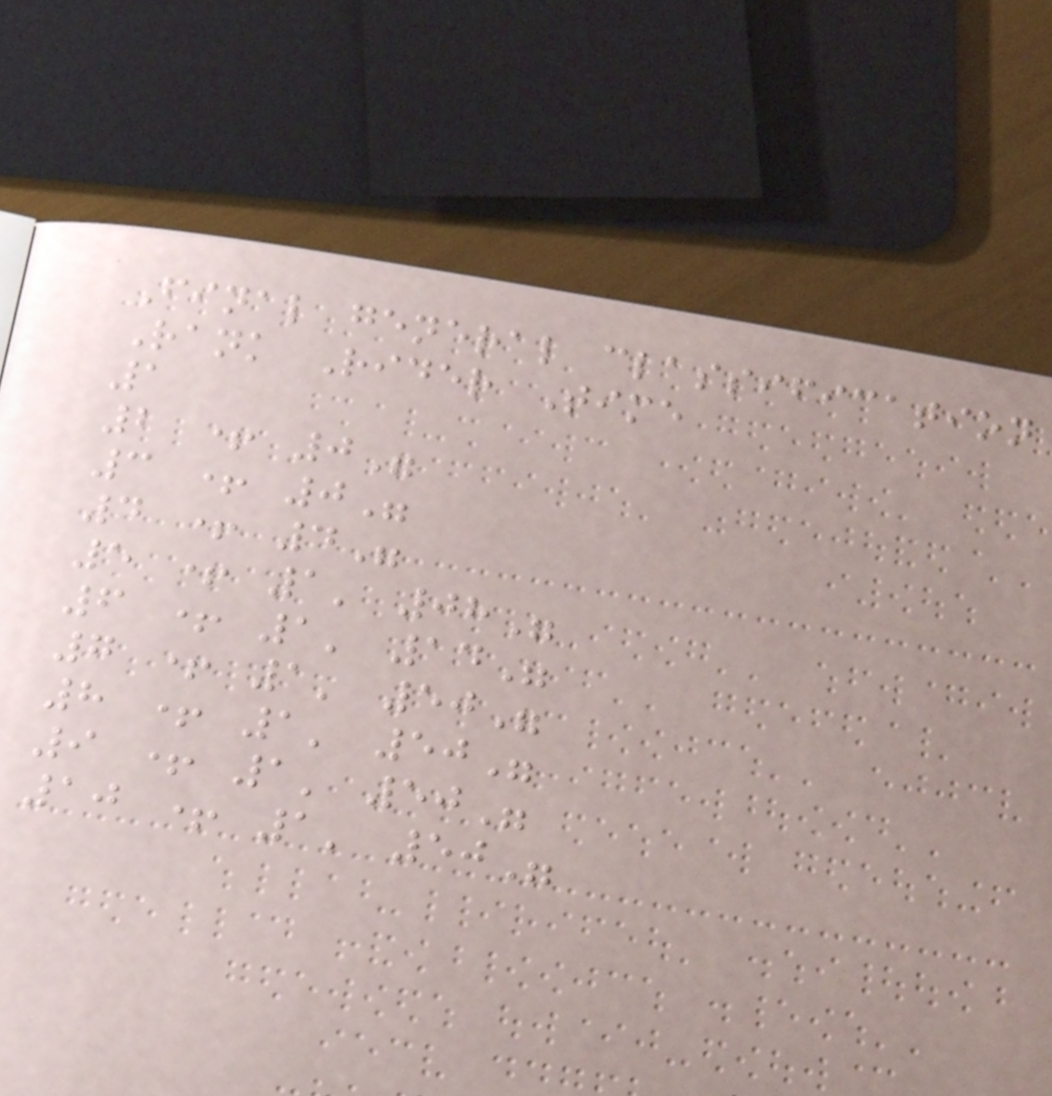Final general classification
Rank Rider Time
1
2 + 0"
3 + 0"
4 + 4"
5 + 1' 08"
6 + 1' 14"
7 + 1' 50"
8 + 1' 50"
9 + 1' 50"
10 + 1' 50"
